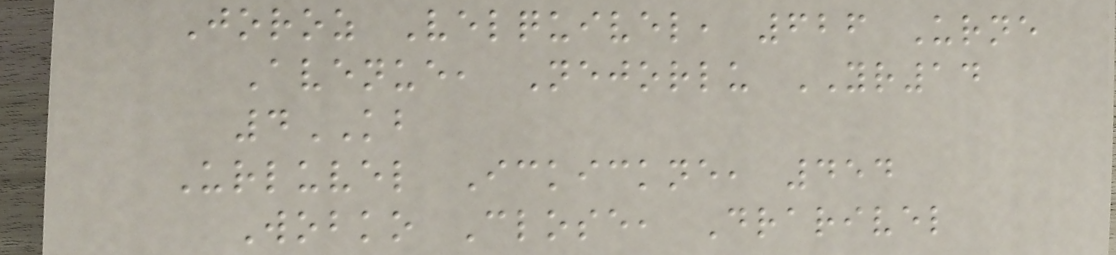Joroz Velquivel, 626 Urne
Avenue, Nejorlu YR14
4KB
Urluvel Ickickne, 454
Wobko Close, Drarivel
